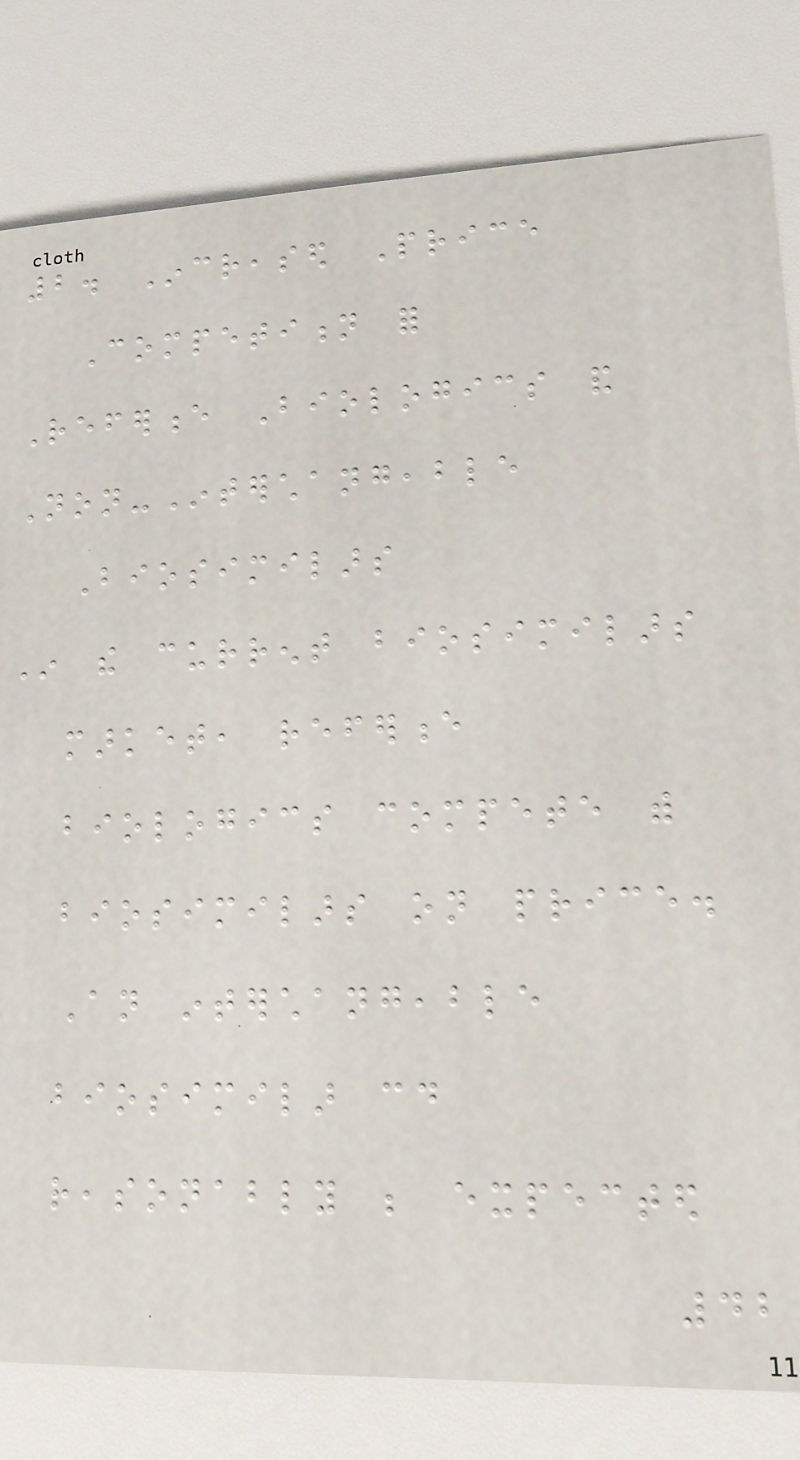2. Increased Price
Competition for
Reference Biologics and
Non-Interchangeable
Biosimilars
In the current biosimilars
market, reference
biologics compete with
biosimilars on price.
An interchangeable
biosimilar could
reasonably be expected
42
